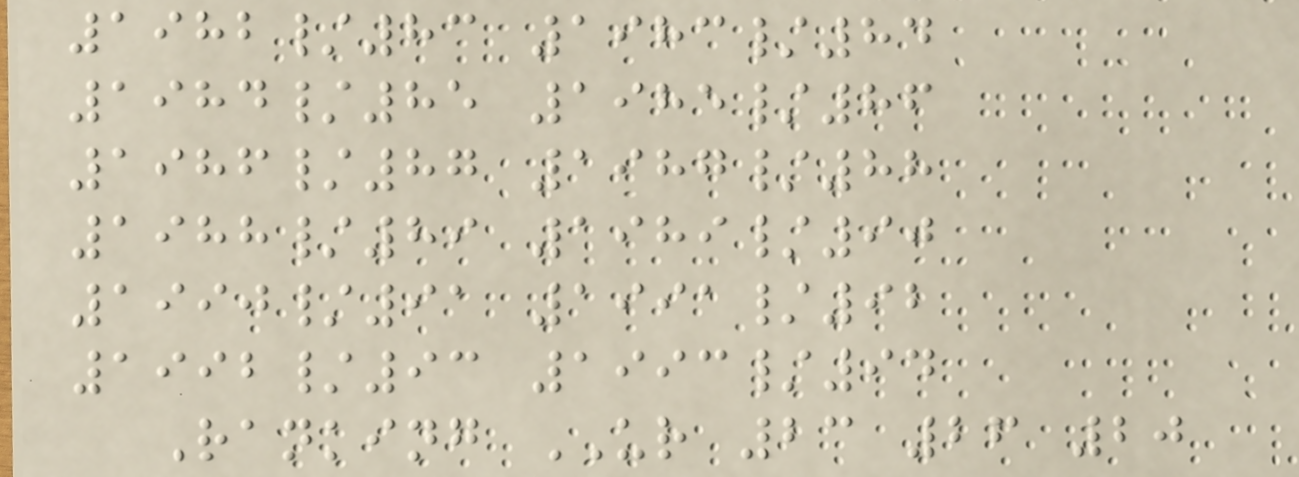1982/83 1983/84
1984/85 1985/86
1986/87 1987/88
1988/89 1989/90
1990/91 1991/92
1992/93 1993/94
Ranking UR 23 26 20
